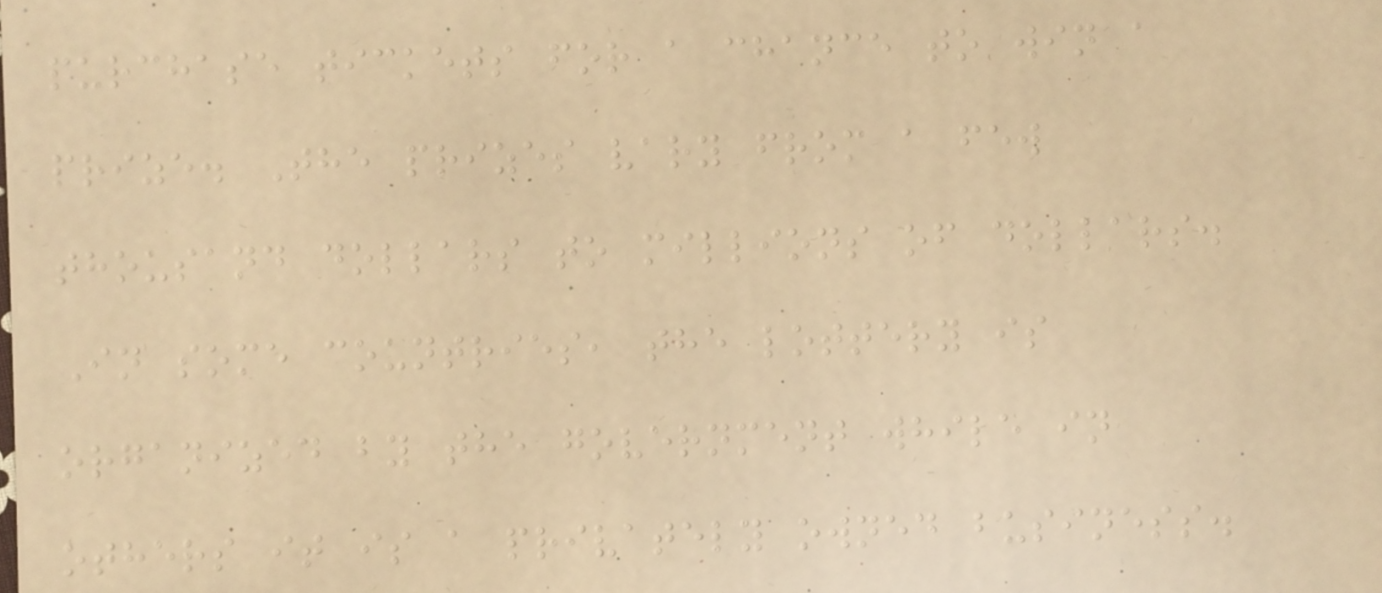purchase tickets for a chance to win a
prize. The prizes vary from a few
thousand dollars to millions of dollars.
In some countries, the lottery is
organized by the government while in
others it is a privately owned business.
